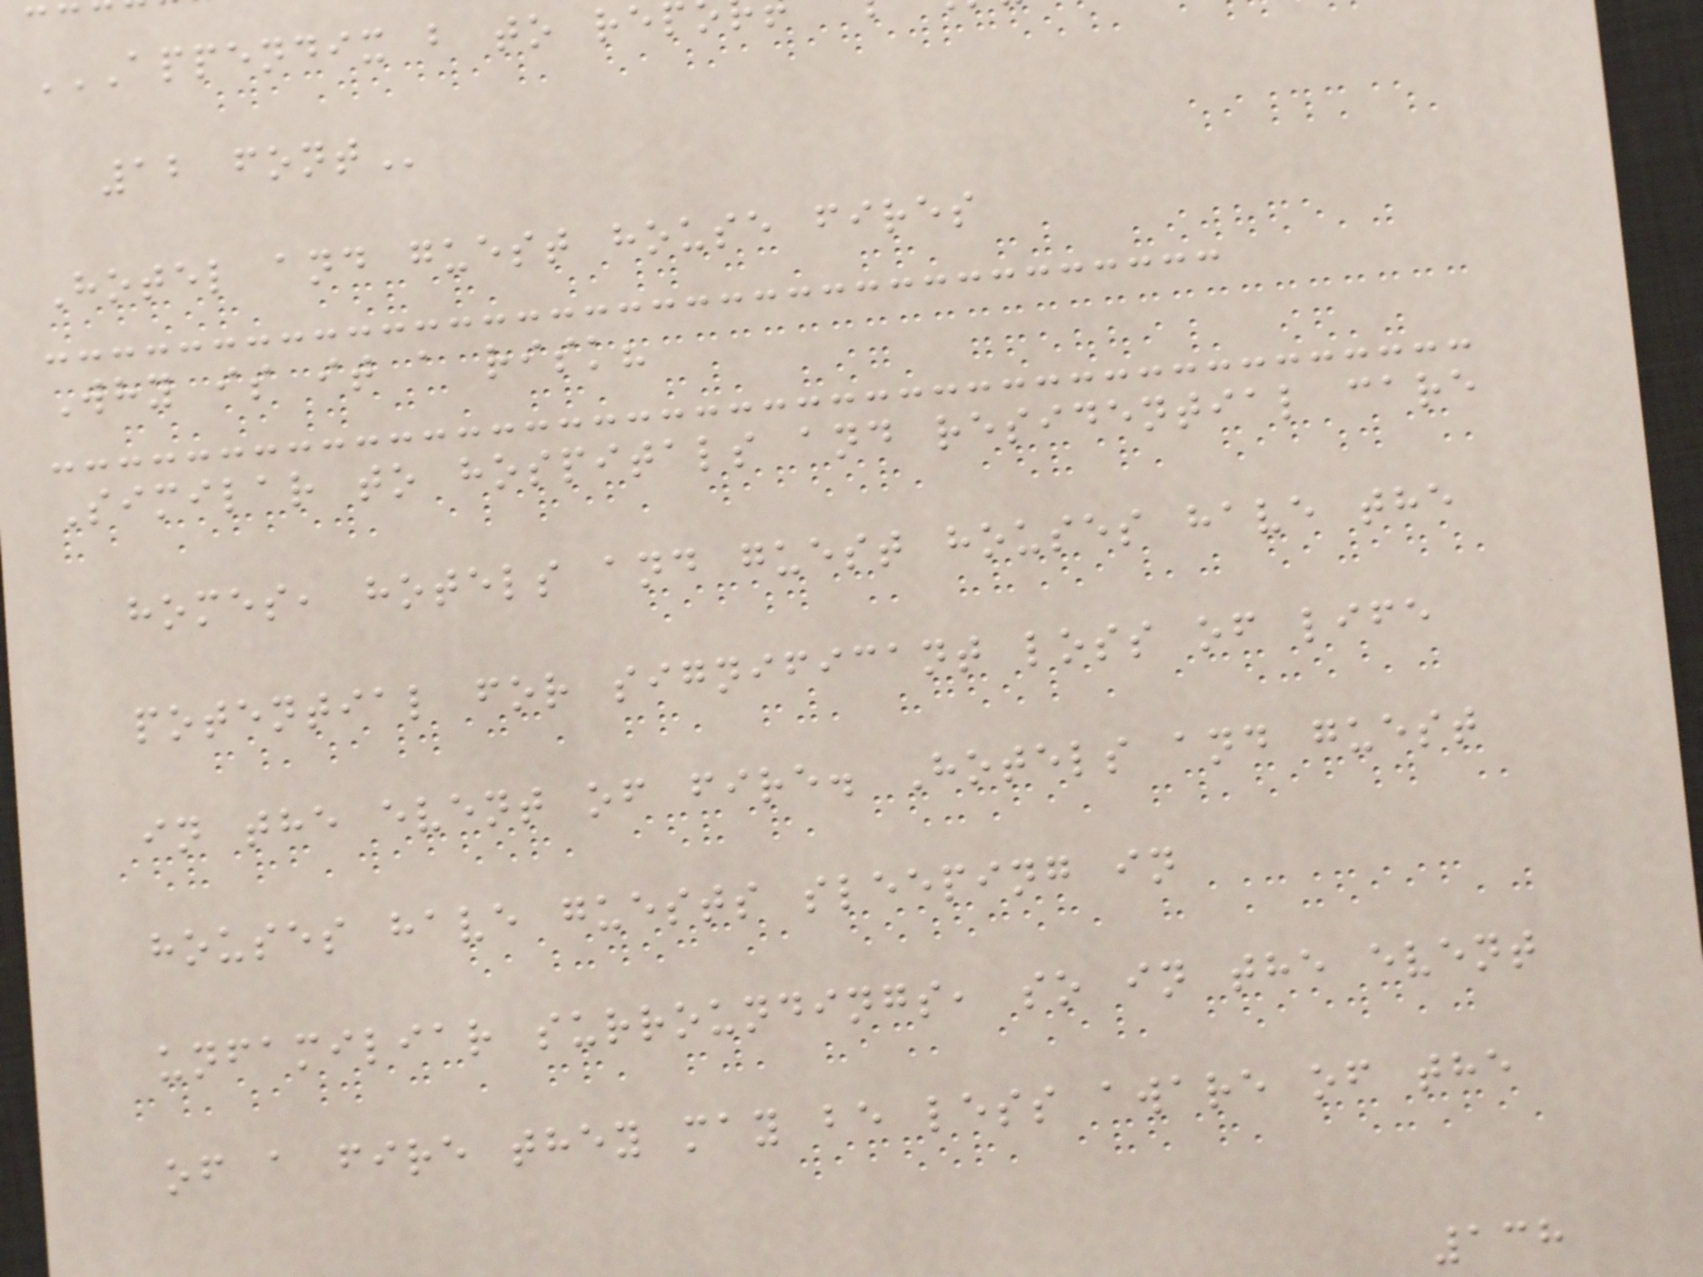Hotel and guest house fires
Why is it a risk?
Similar to hospitals and residential care
homes, hotels and guest houses have the
potential for significant loss of life
in the event of fire. Hotels and guest
houses have guests sleeping in
unfamiliar surroundings, so in the event
of a fire they may be less aware of the
138
